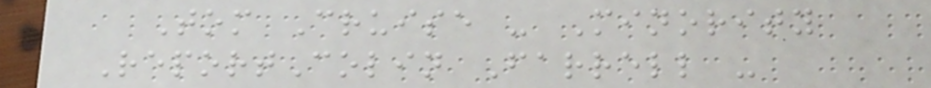Tom Cruise - Minority
ReportColin Farrell -
